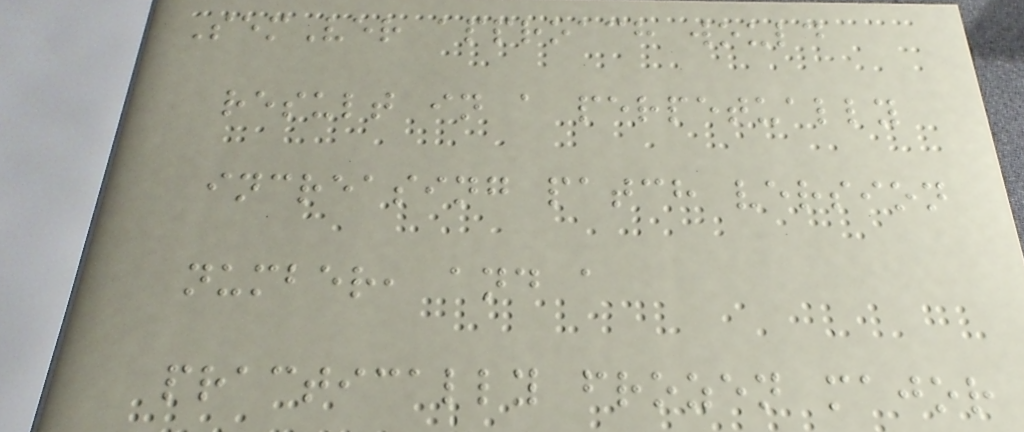SemVer approach would
result in a perpetually
increasing patch version
number, and a
practically frozen major
